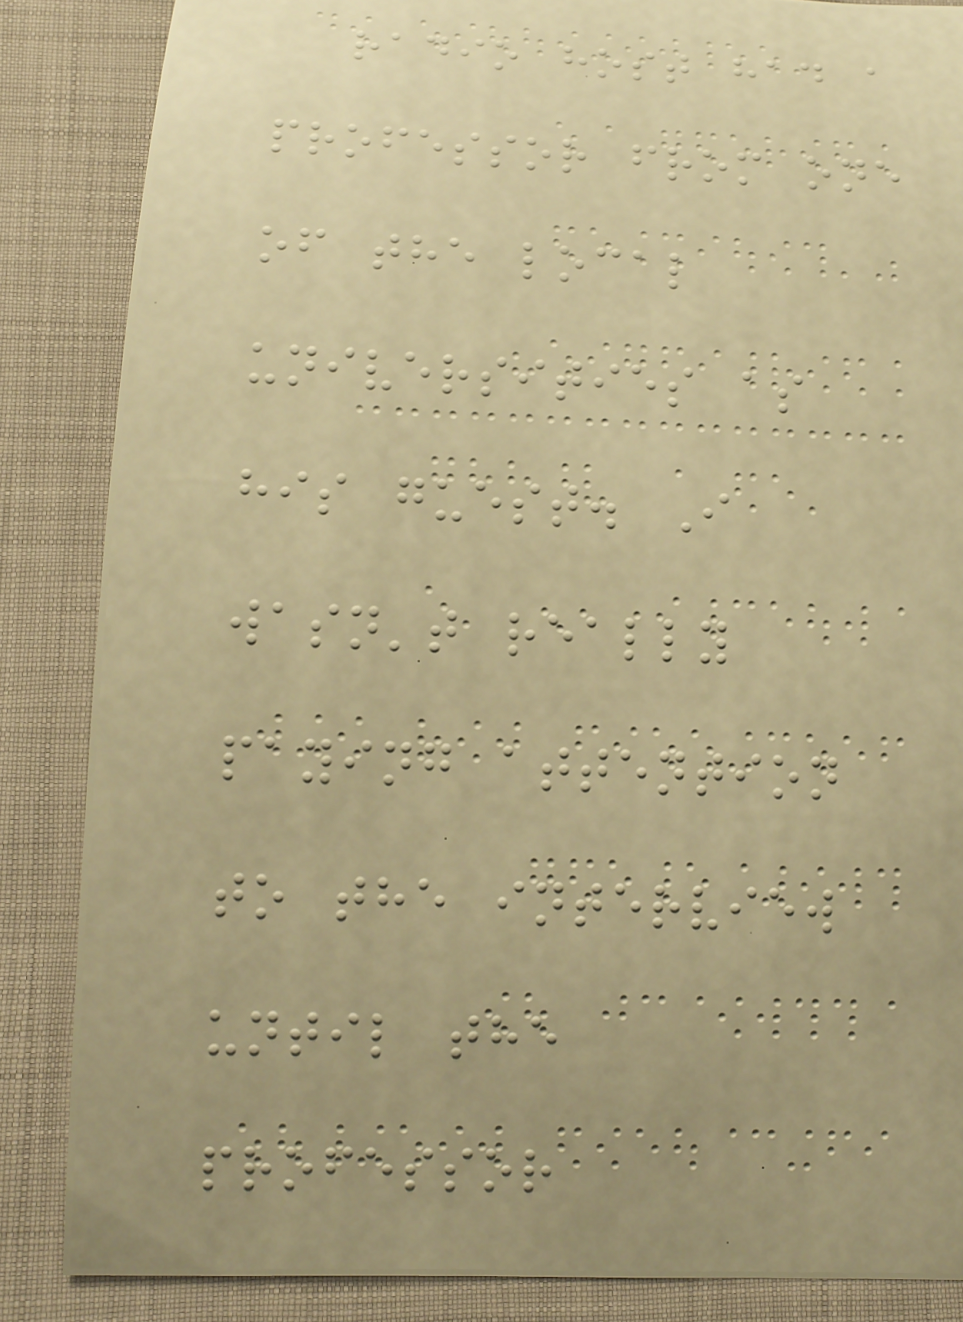radio host had a
professor from one
of the local
universities as
his guest. I
wasn't really
paying attention
to the interview
until the
professor
